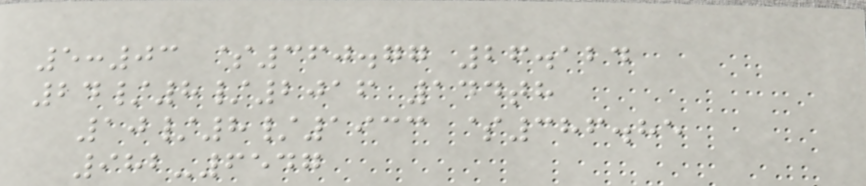5:03 $360.77 26.124
24/8/2016 144th
10/8/1933 $386.85
982-6547
